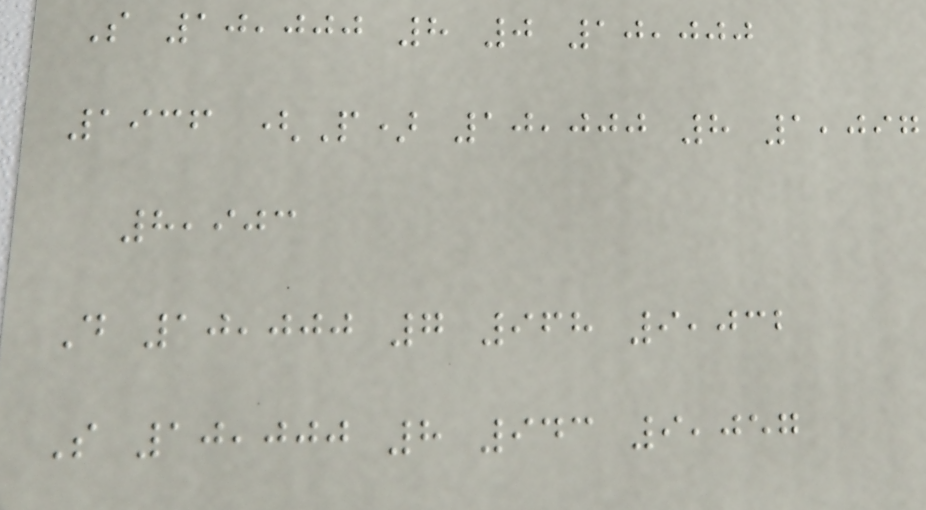S 10,000 8 0 10,000
1936 (P) 10,000 8 1,097
8,903
D 10,000 7 968 9,032
S 10,000 8 943 9,057
